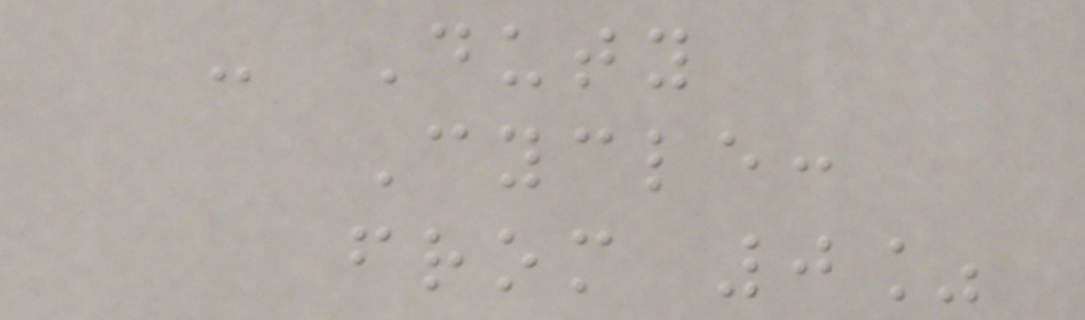- Duty
Cycle:
from 0%
